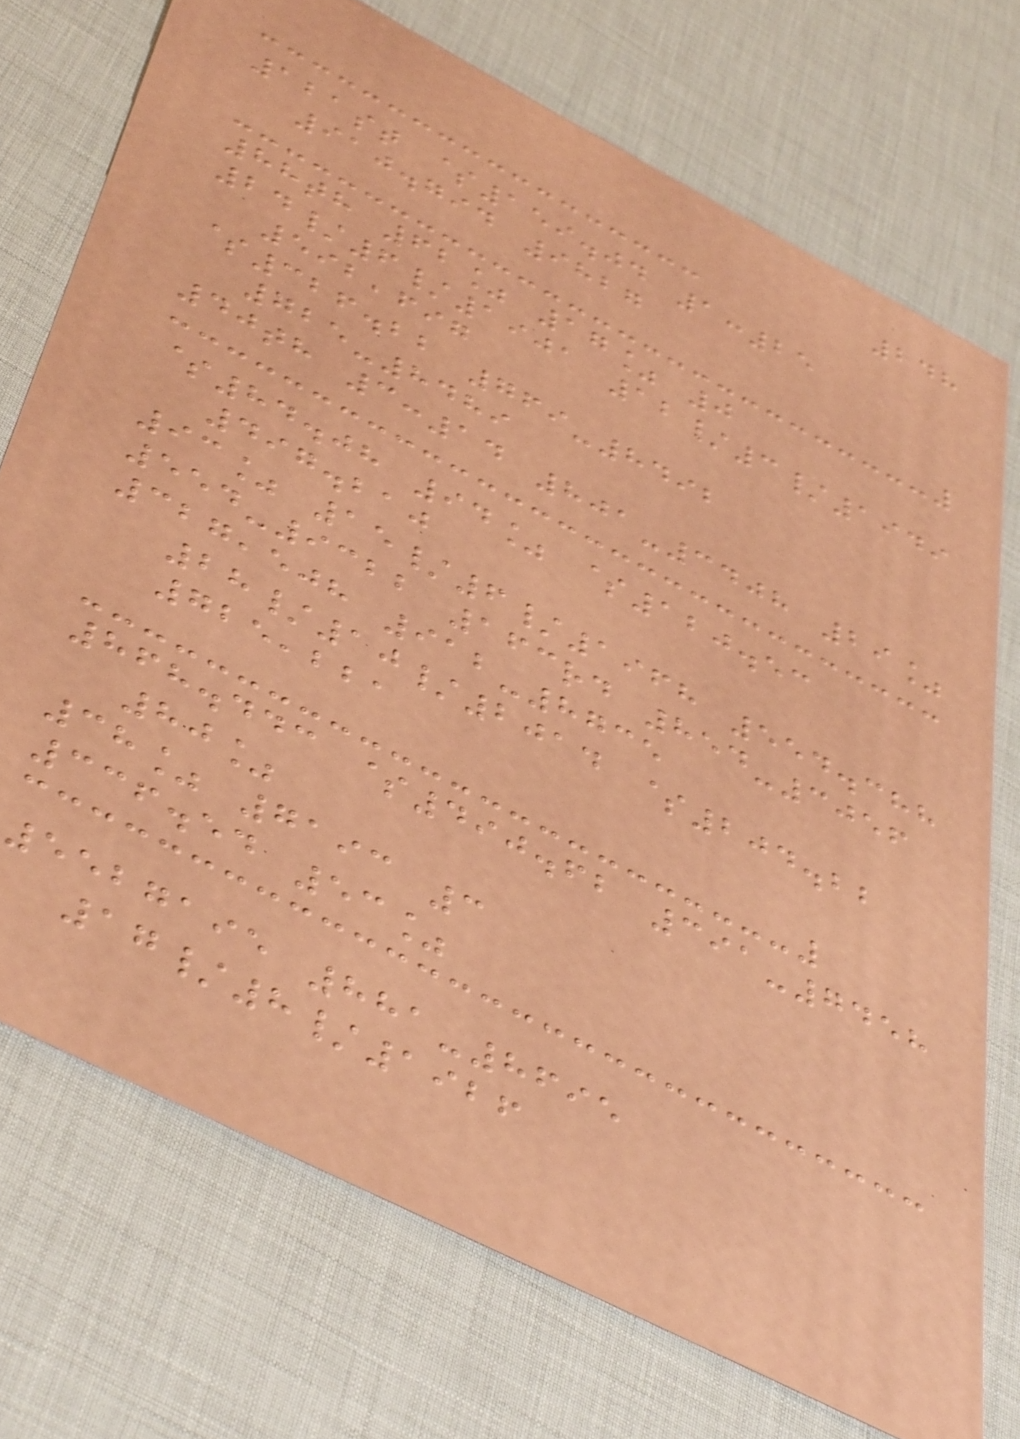248
121st $159.04 1:25
910.794 9827
88th 62% 17% 0
24/6/1901 12/3/1949
592,697
$326.22 769-8492
725-8489
40th 3:14 801-3408 29%
$84.08 94% $120.53
497.210
93% 15/6/1968 554.388
554-9322 163rd 854-3056
327,508 912-8735
28/10/2014 $204.22
725,221
868.443 $490.62 391-7458
80%
38% 7193 3
336.54 53%
5527195 881-8695
17/8/1926
